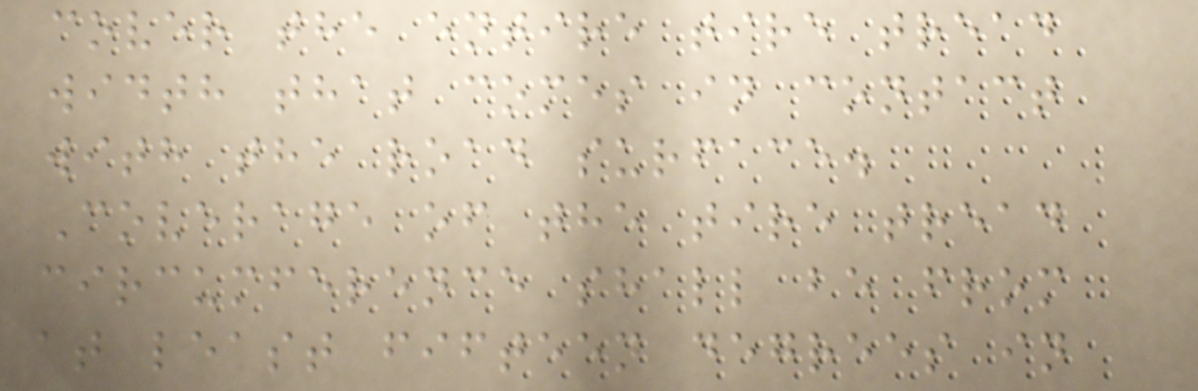cover the entire tire tread
width that comes in contact
with the road surface.
Coverage of the tire tread
circumference shall be from
at least fifteen degrees in
